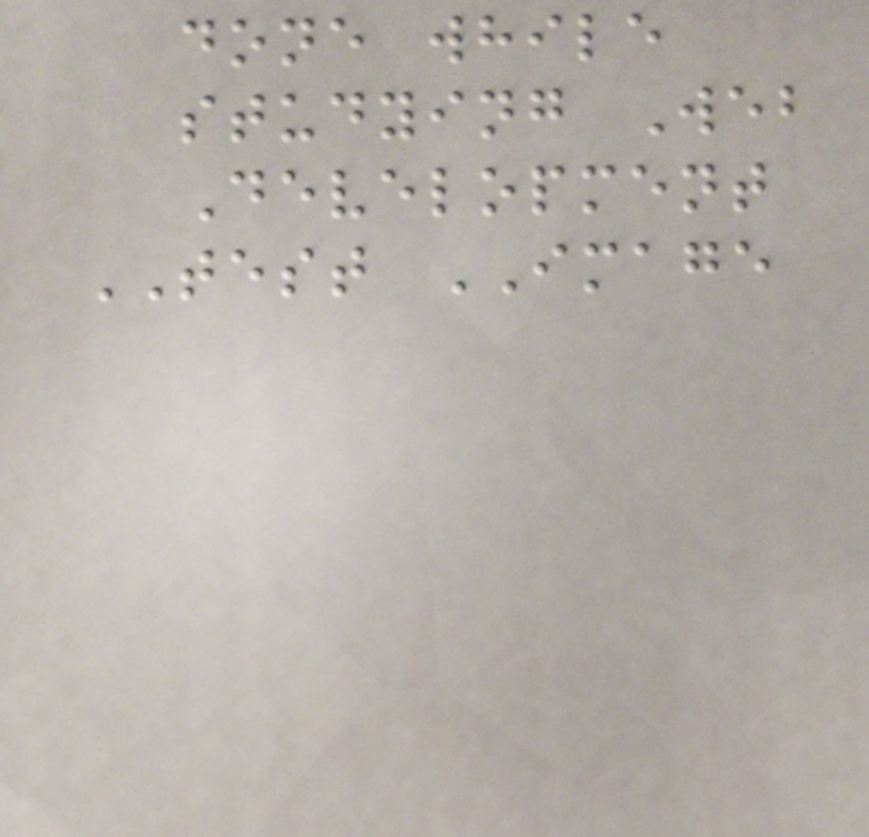done while
studying Web
Development
TEST IMAGE
